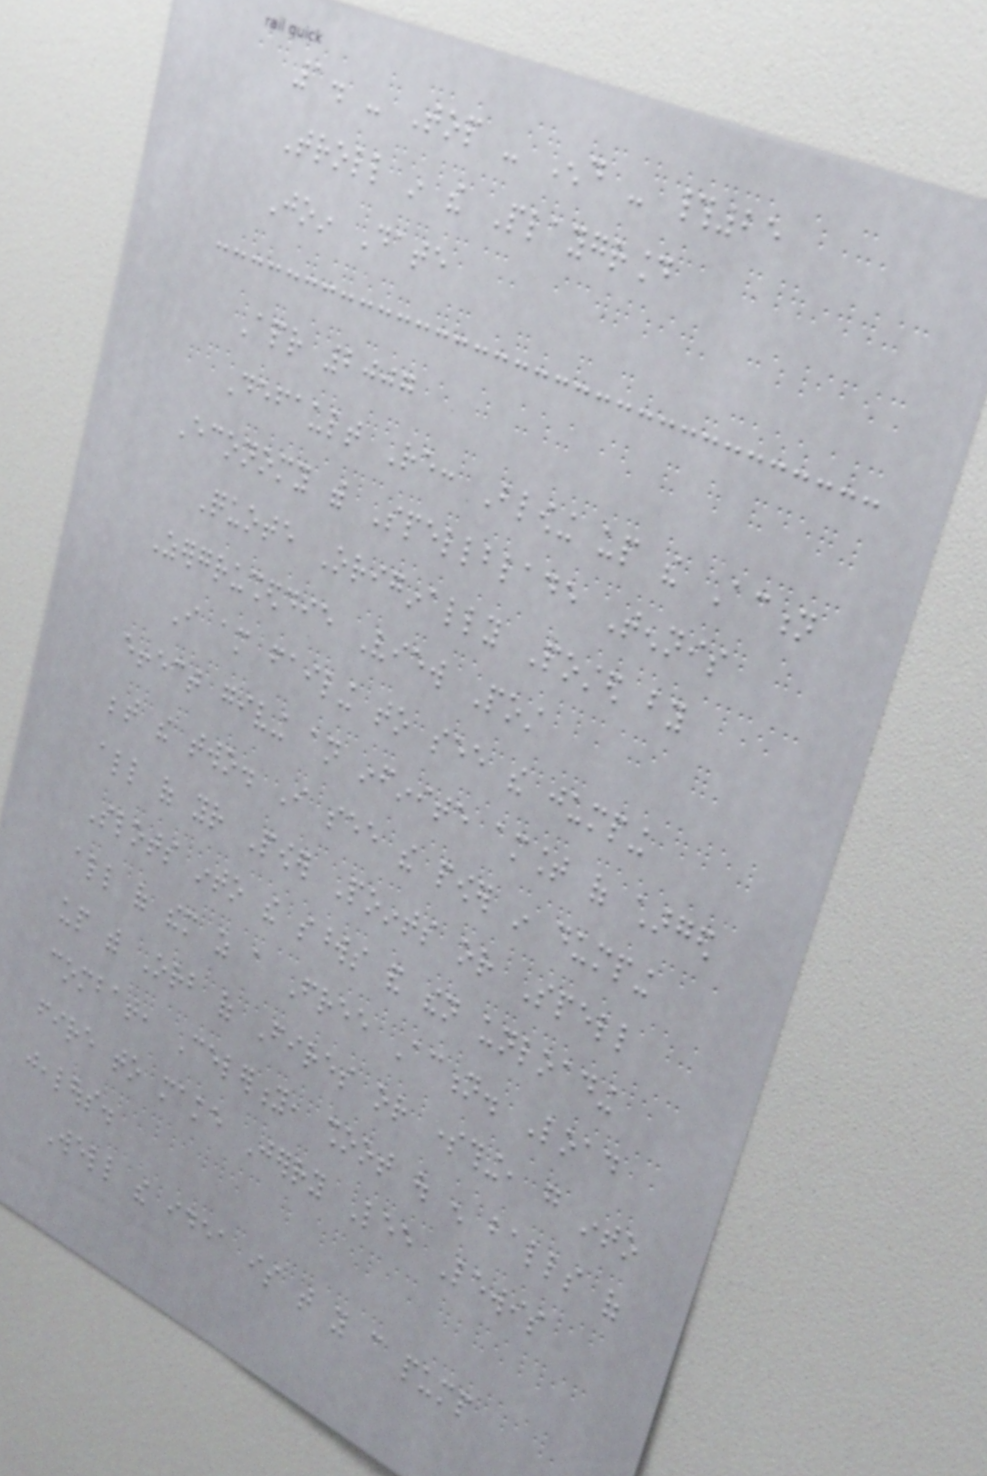1. - Top - End - #25
Troll in the Playground
Join Date
Apr 2007
Default Re: Blowing up the Action
Economy with Spellblade Tennis
Quote Originally Posted by
Zergrusheddie View Post
I am failing to see the jumping
effect giving an infinite amount of charged
between the two. I see the power in dumping
all of your Power Points or Spell
Slots into the swords and then unloading
all of them as a Free Action. Load
up with Orb of Fires or something, go into
combat, Celerity, shoot out enough balls of
fire to make Jerry Lee Lewis
jealous.
Well the idea is that you can pump
